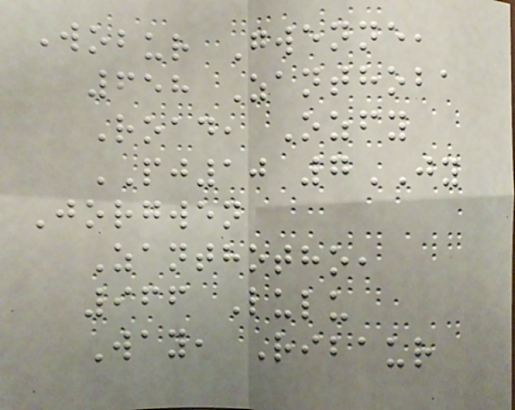Wobur Gwenne,
658 Zanthoba
Road, Ozfy
PJ10 7JY
Jorgwen
Zanthotho,
966 Lulu
Way, Ribaur
